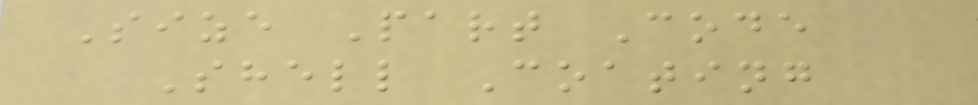Size Part Code
Shell Coating
